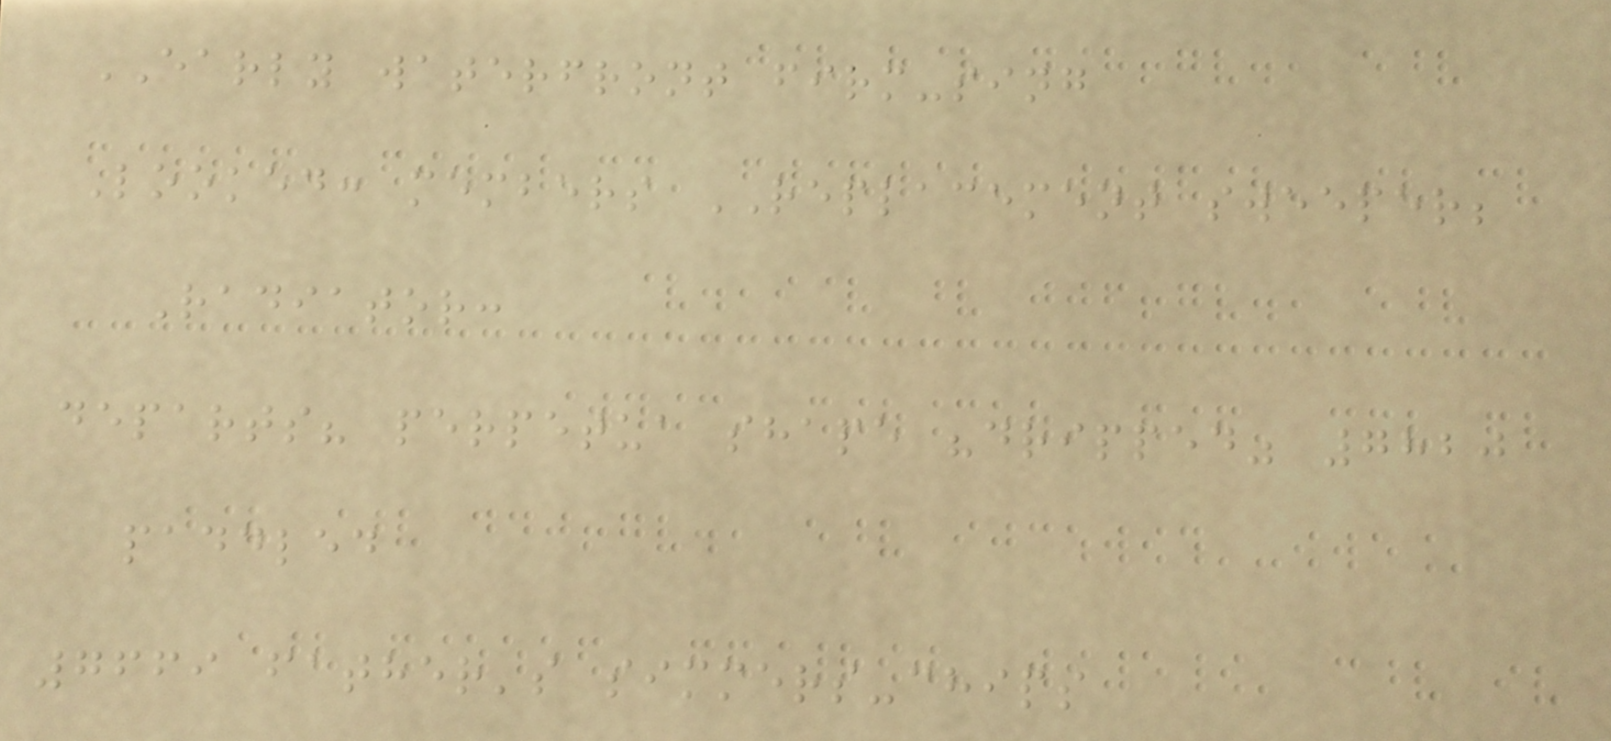EARLY waterfront firm-sing
Looked: members REPLACEMENT sweeper;
Radiator:
departs? perpetua shape "dripped" 7820
paddled
7669 father's simmers-chips
